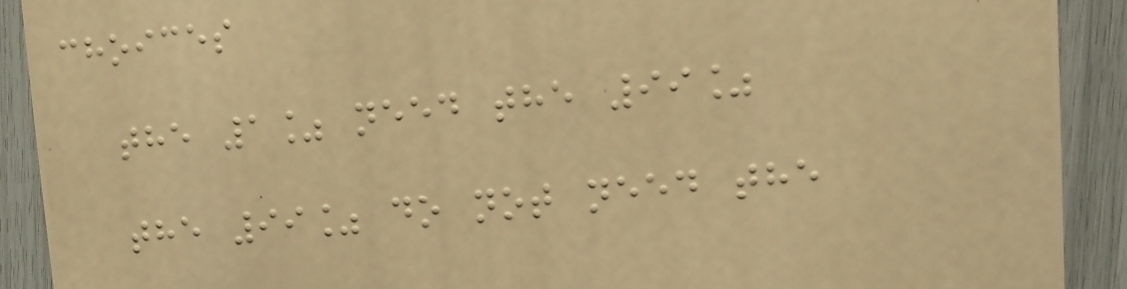choices
the 1% need the 99%
the 99% do not need the
